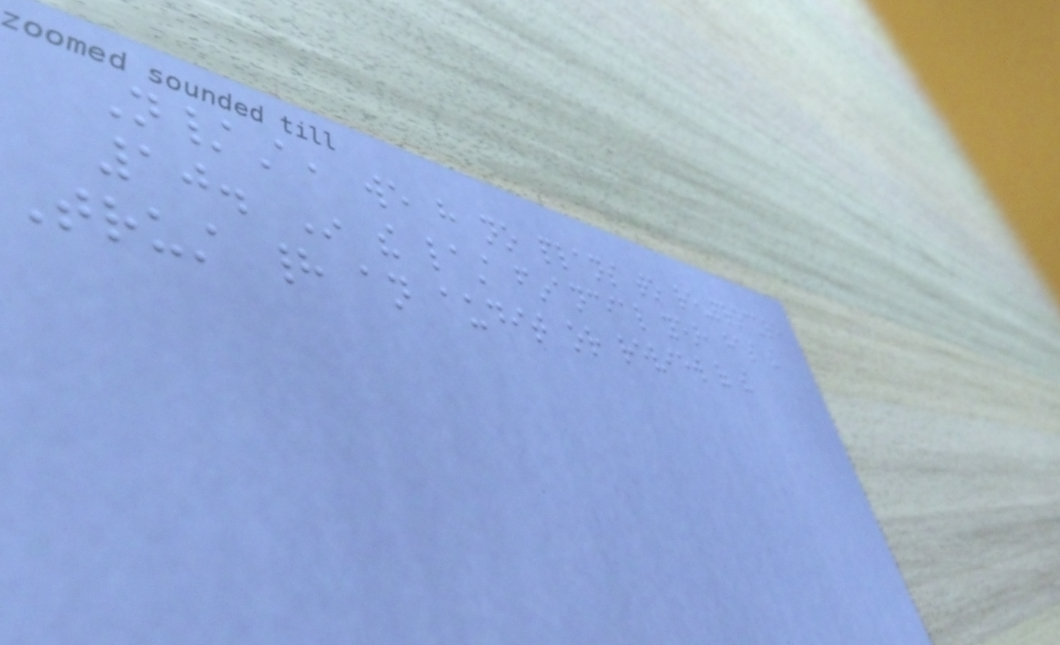N/A, we have no plans to re-procure
10. In the last financial year, has the
Trust had an audit or review of the
